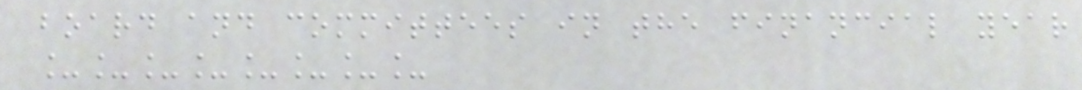board and committees in the financial year
________
